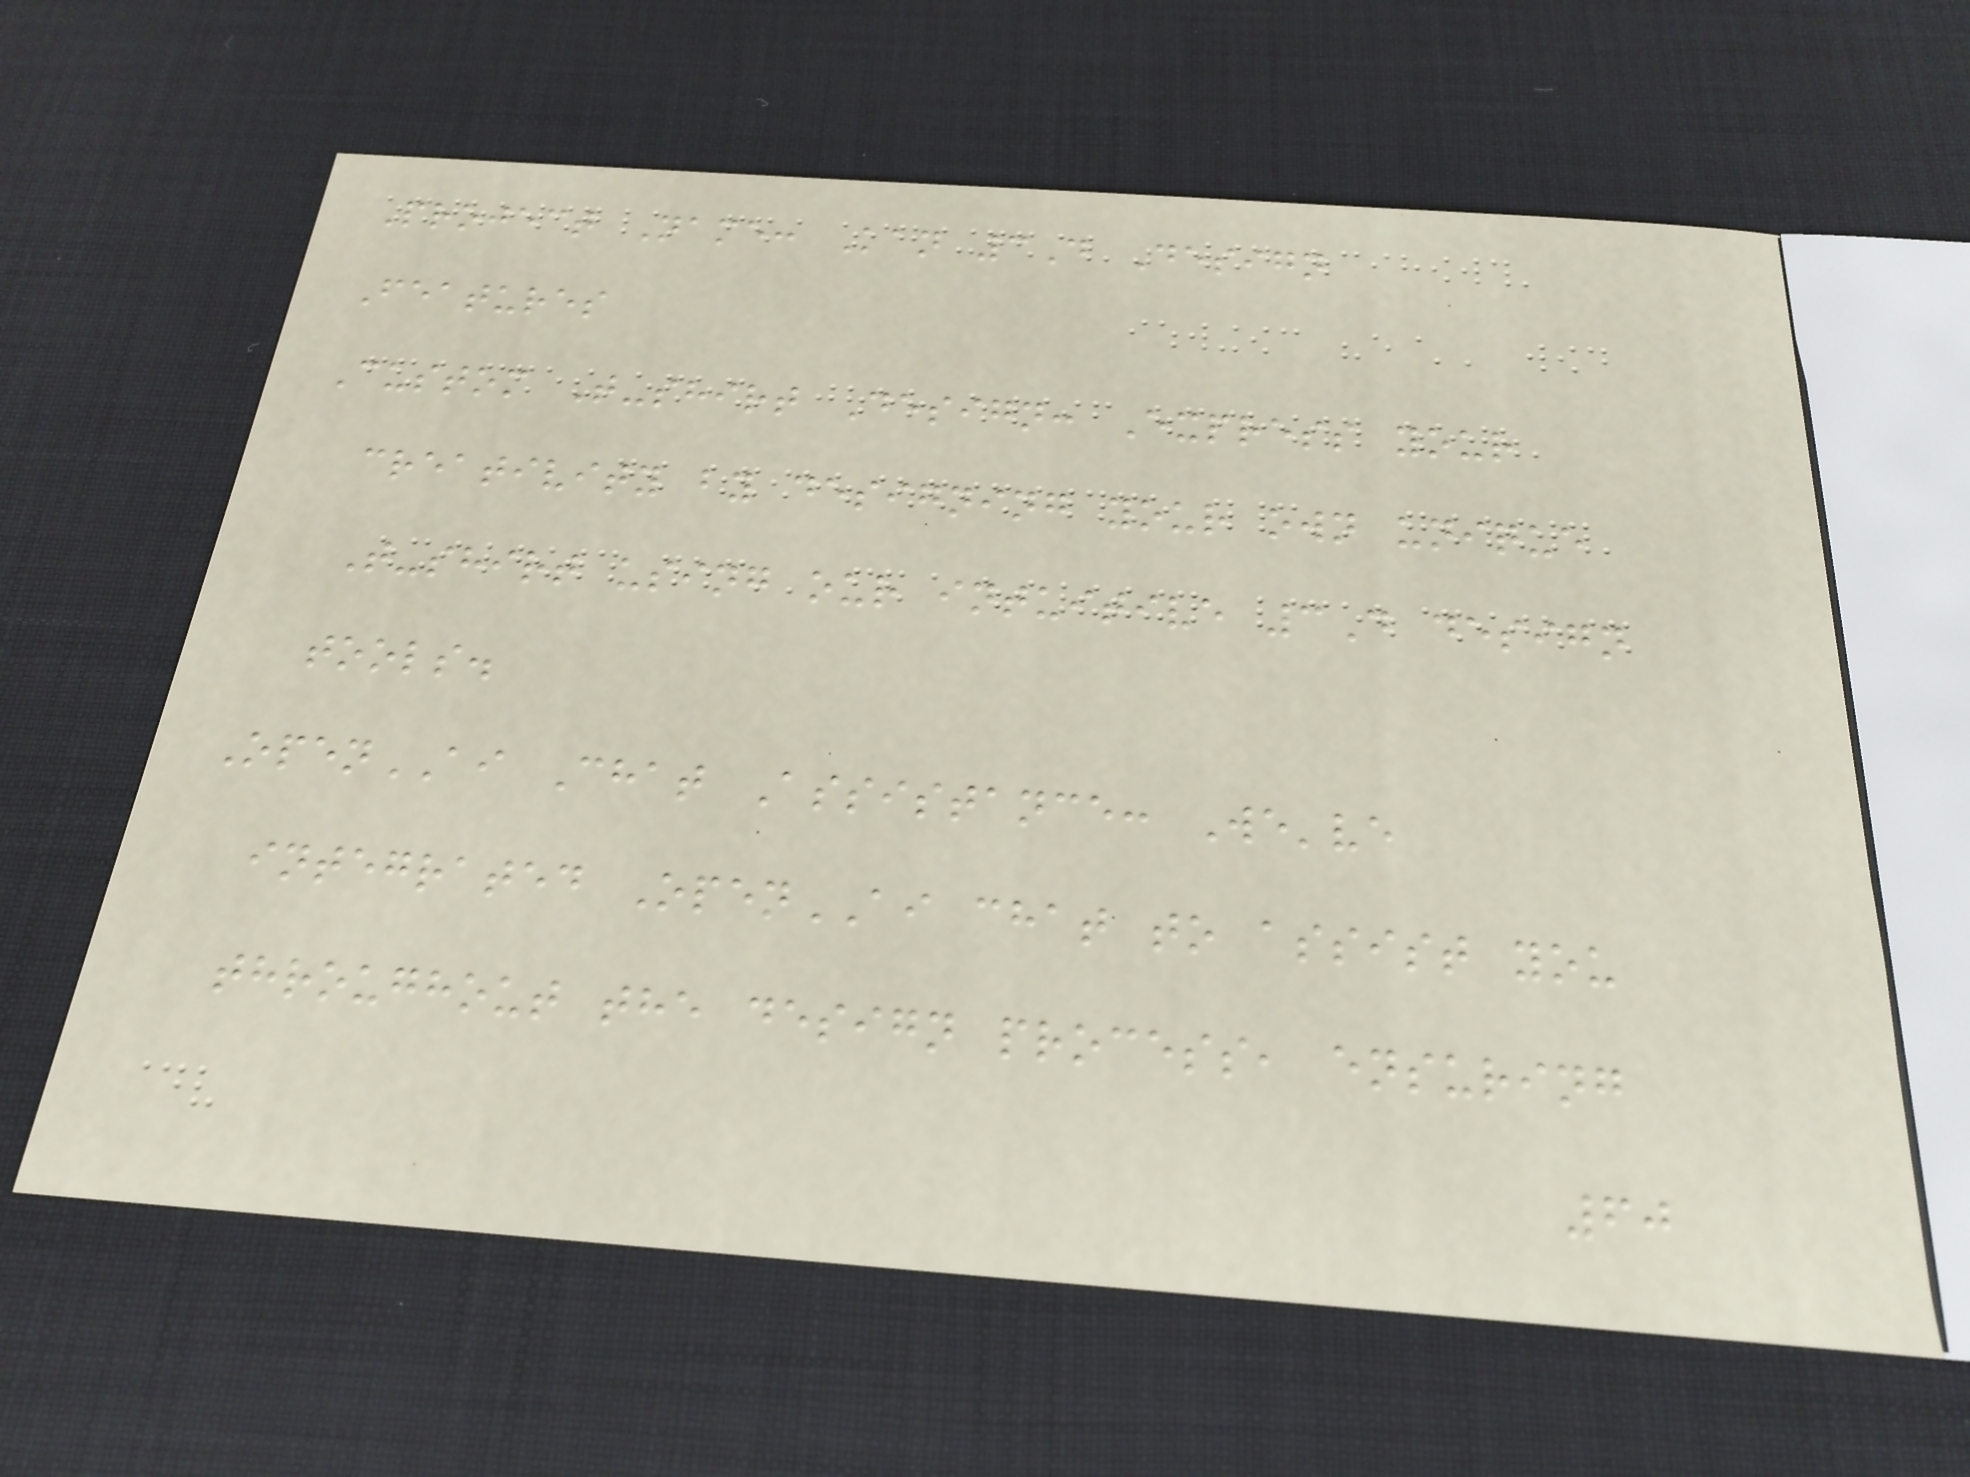Project Name: Kan 3D Design
Features
Custom T-shirt Design: Express your
creativity by designing your own unique
T-shirt using our intuitive 3D design
tools.
OpenAI Chat Assistance: We've
integrated OpenAI chat to assist you
throughout the design process, ensuring
60
